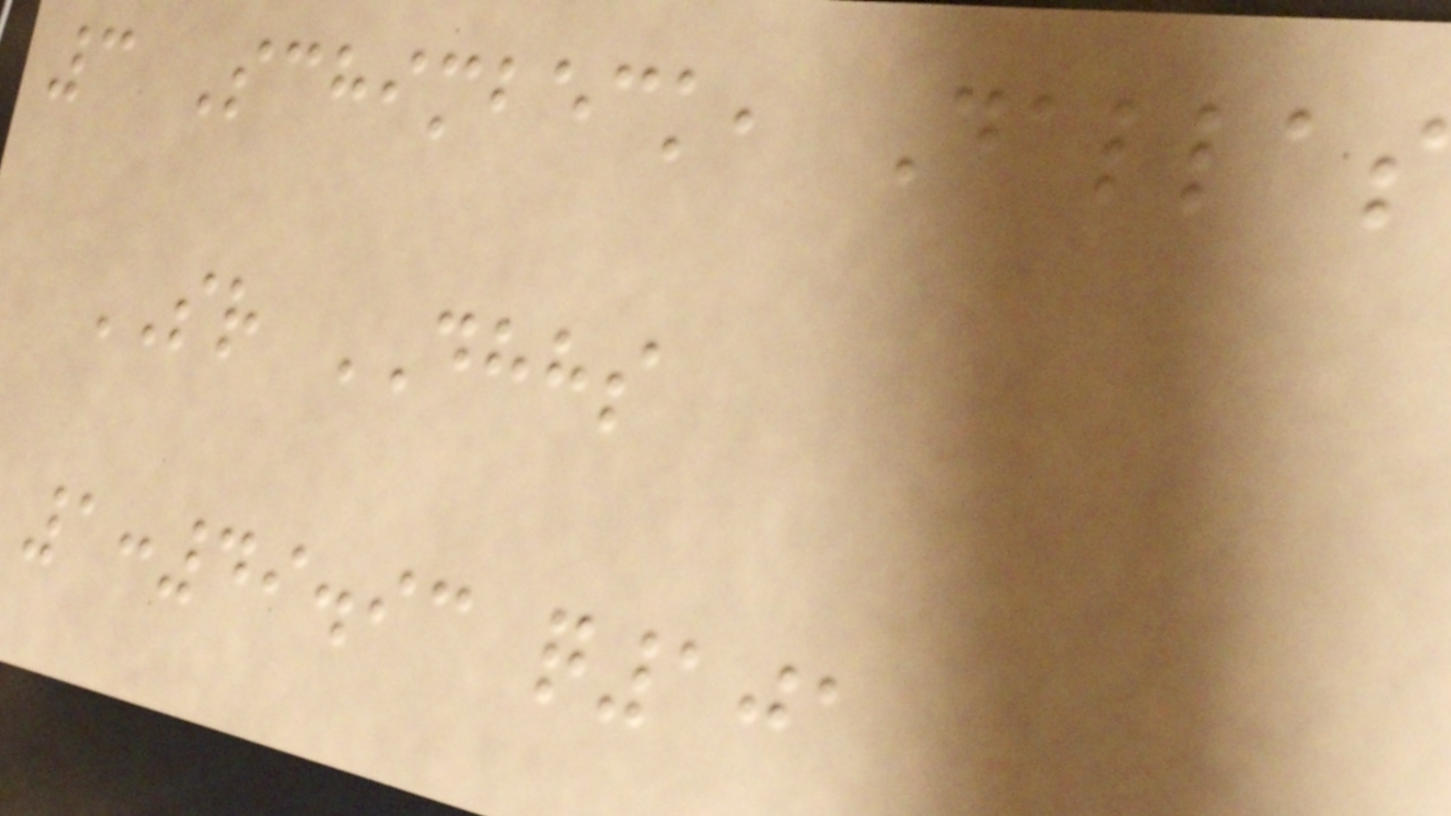3 Schimbeck, Dallas
SR DHHS
1:49.93 q101
